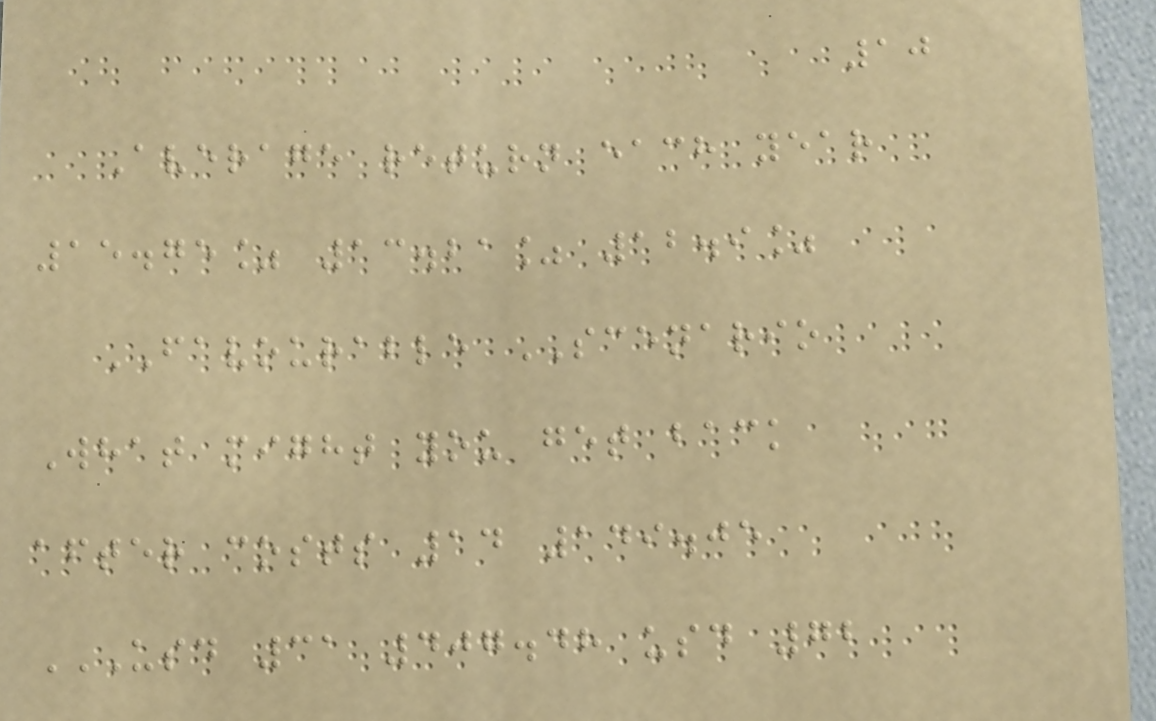10
Average return each year
15.75% 13.21% 12.9%
FAVOURABLE SCENARIO
What might you get back
after costs 14 149.05
USD 31 407.48 USD 72
